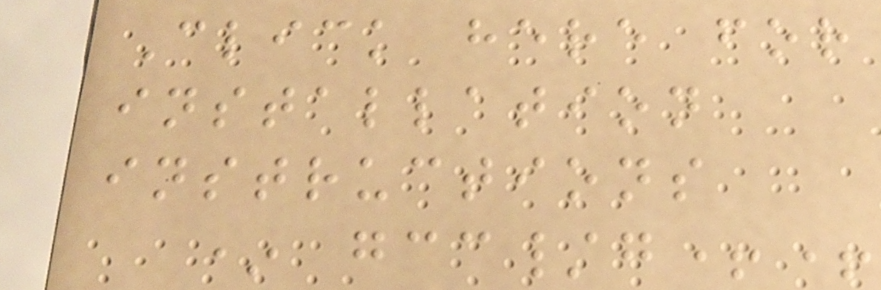Click here for
installation
instructions
* gcc/g++
